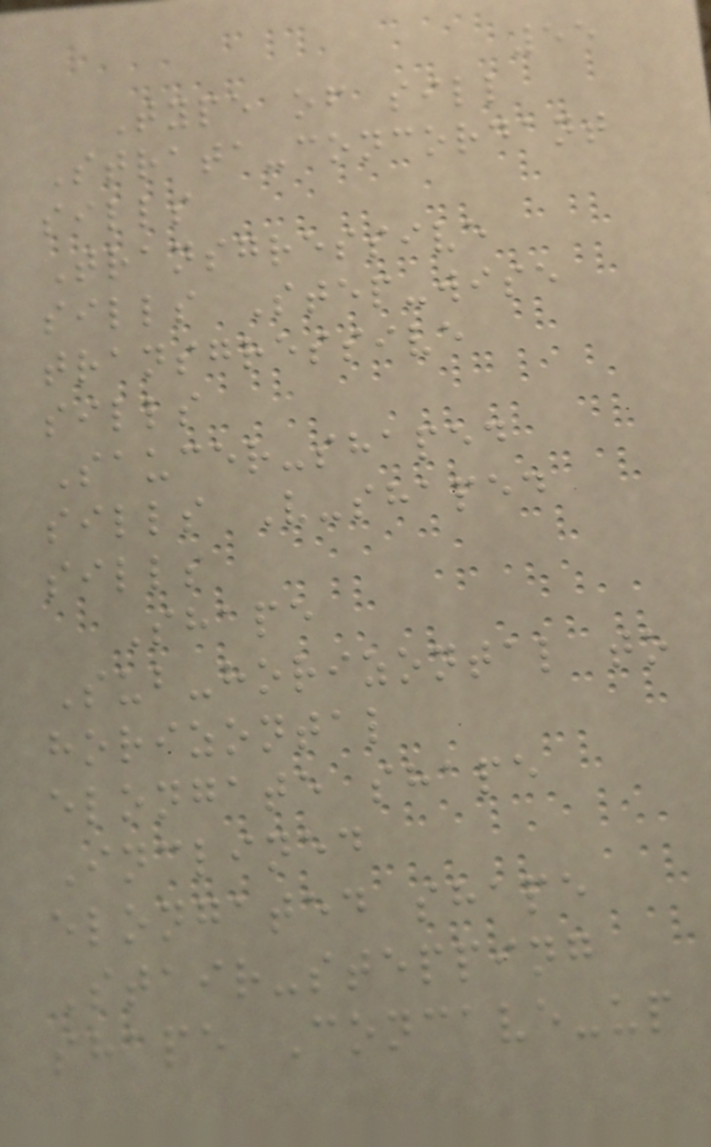55
Type of sill
Strata-concordant
sills
Transgressive
sills Step-wise
transgressive
sills
Saucer-shaped
sills V-shaped
sills
Shape
Sub-horizontal to
horizontal
elongate shape
Inclined
elongated shape
Stair-stepping
shape Concave-up
